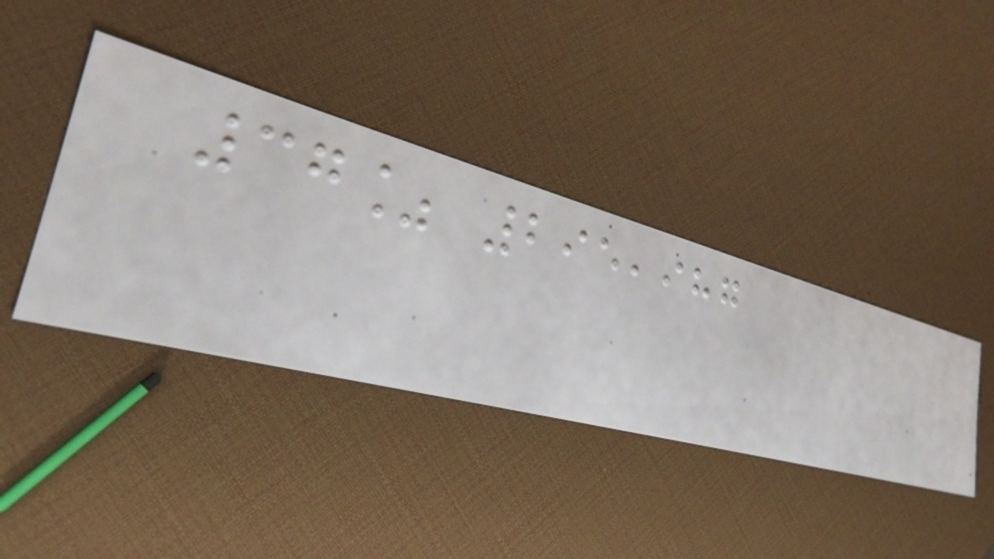37% 295,987
